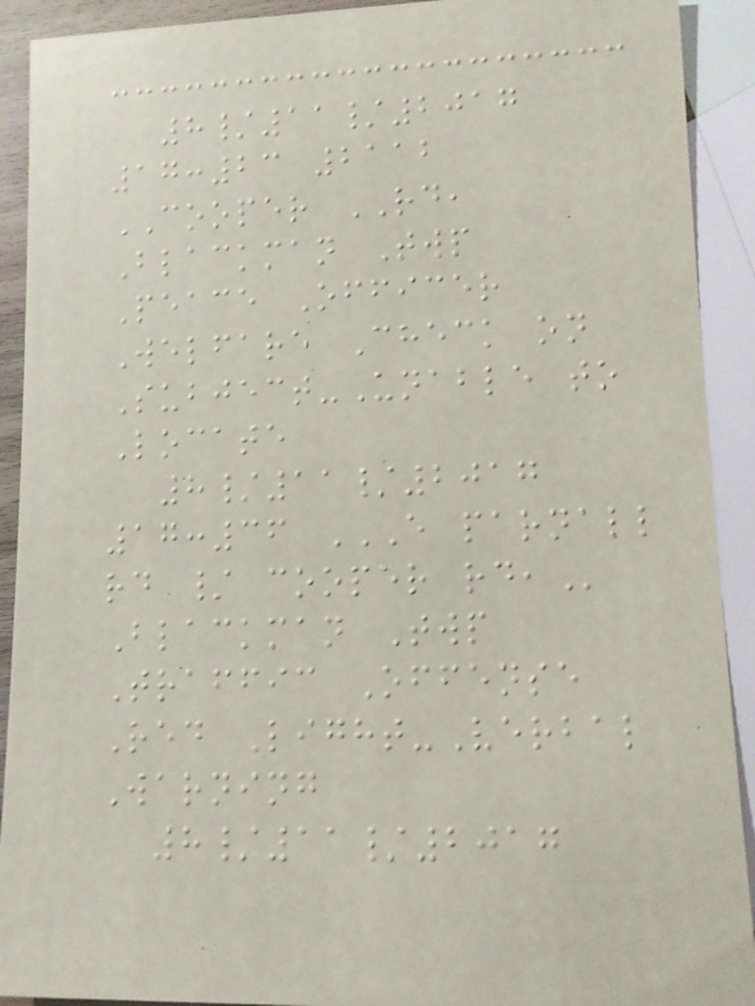8/11/2017
17:23 2112
COOPER RD,
Blackman Twp
Peace Officer
Welfare Check on
Subject-Unable to
Locate
8/11/2017
17:36 E PARNALL
RD / COOPER RD,
Blackman Twp
Traffic Offense
Red Light-Verbal
Warning
8/11/2017
